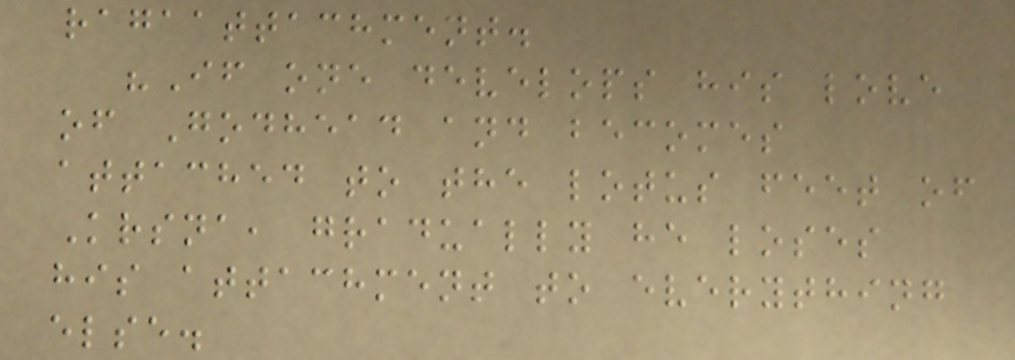ragaattachment.
"If one develops his love
of Godhead and becomes
attached to the lotus feet of
Krsna, gradually he loses
his attachment to everything
else.
